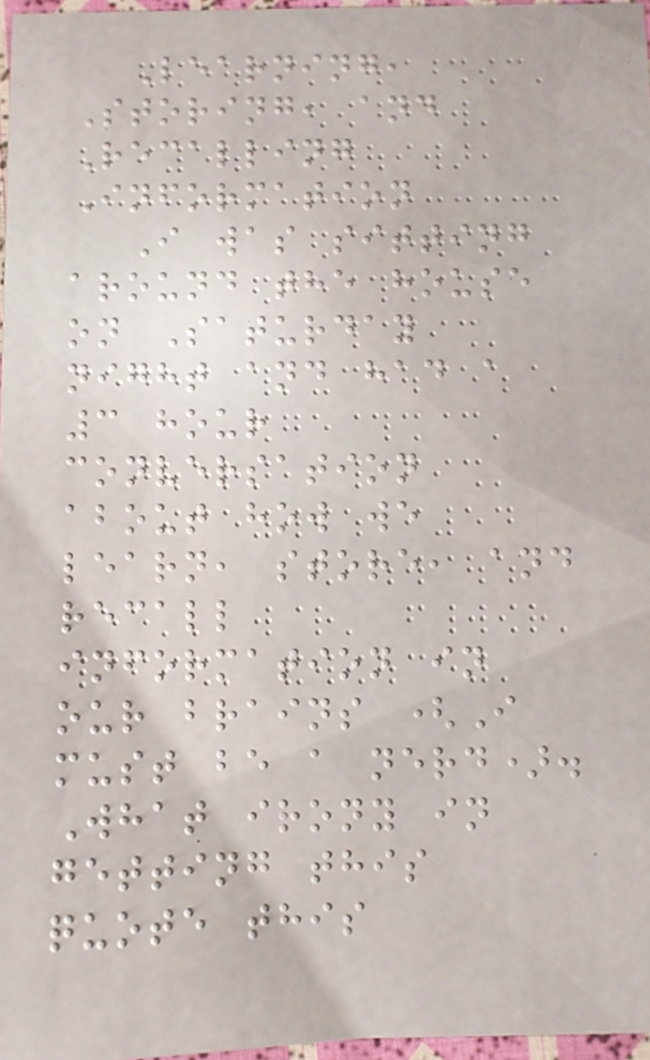Learning,
Storing, and
Recalling
Information
I was sitting
around the house
on Saturday
night and had a
3 hour
conversation
about how we
learn, store, and
recall
information in
our brains (I
must be a nerd).
What irony in
getting this
quote this
